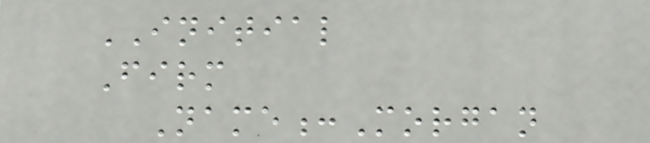INITIAL
Firm
Name:Morgan
